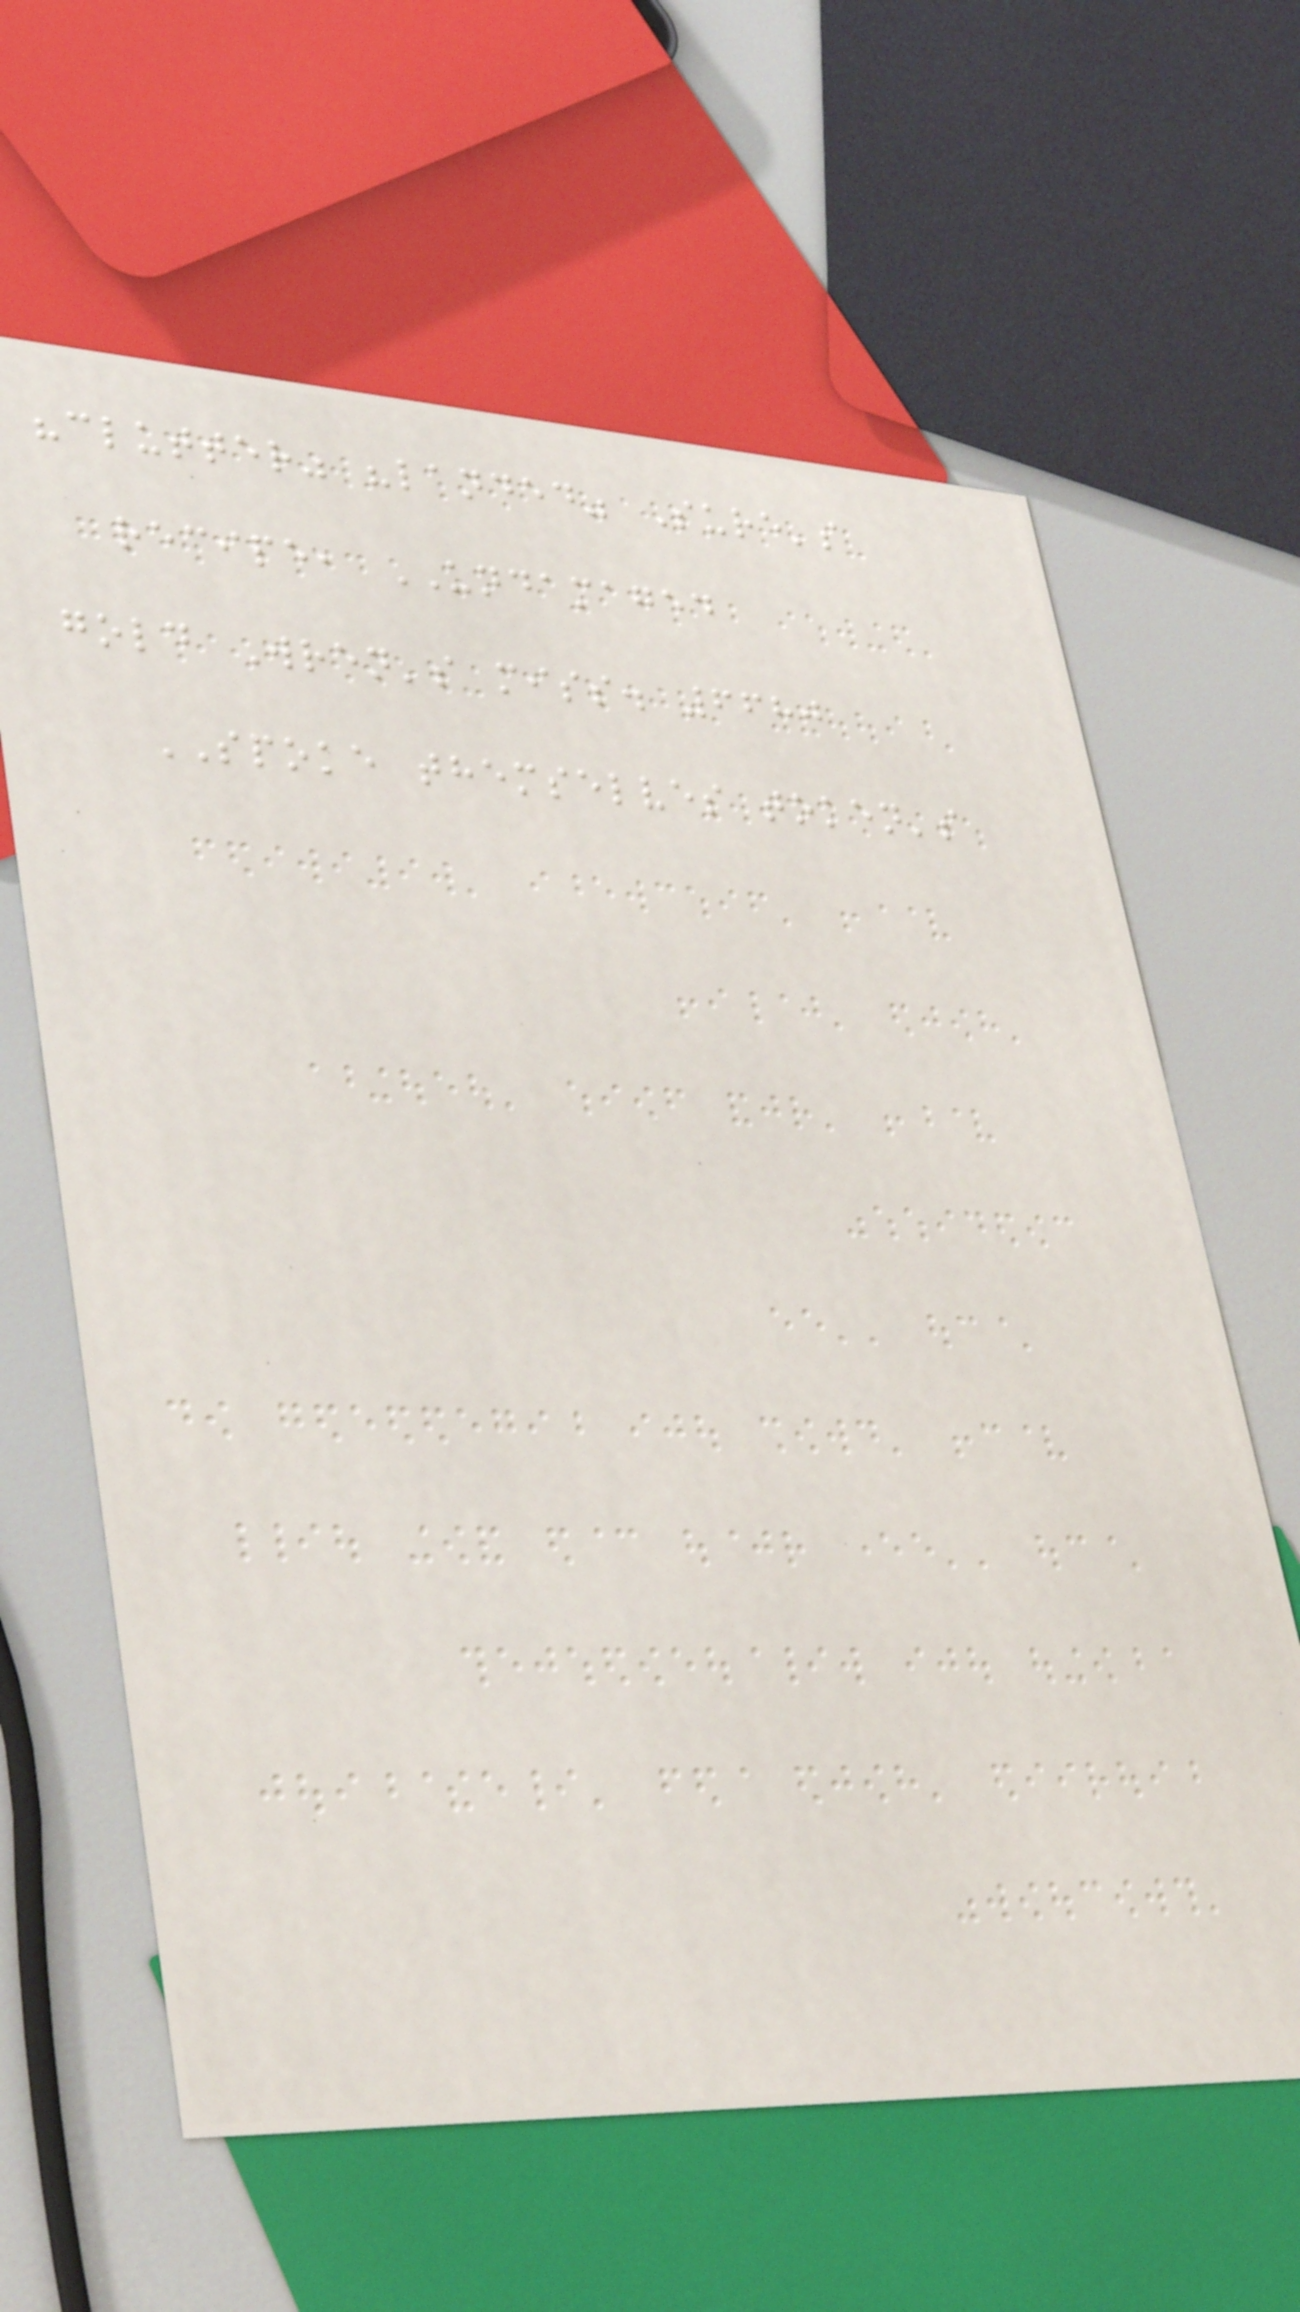"clutter" "landed" Sure's
recipe, UNDAMAGED
gold Wren's miss. 6680
SPOKE themselves token's
